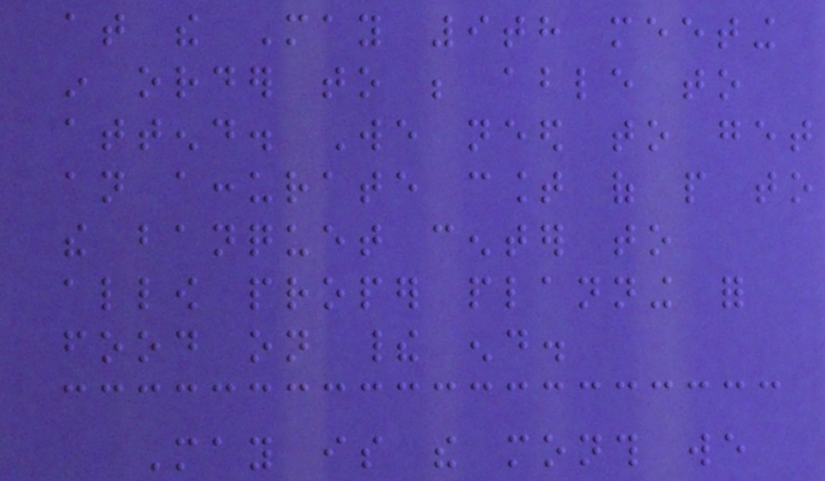at the May 9th meeting
in order to be able to
attend. We need to get
an accurate count of people to
the banquet center to
allow proper planning for
food on their end.
May is the month we
